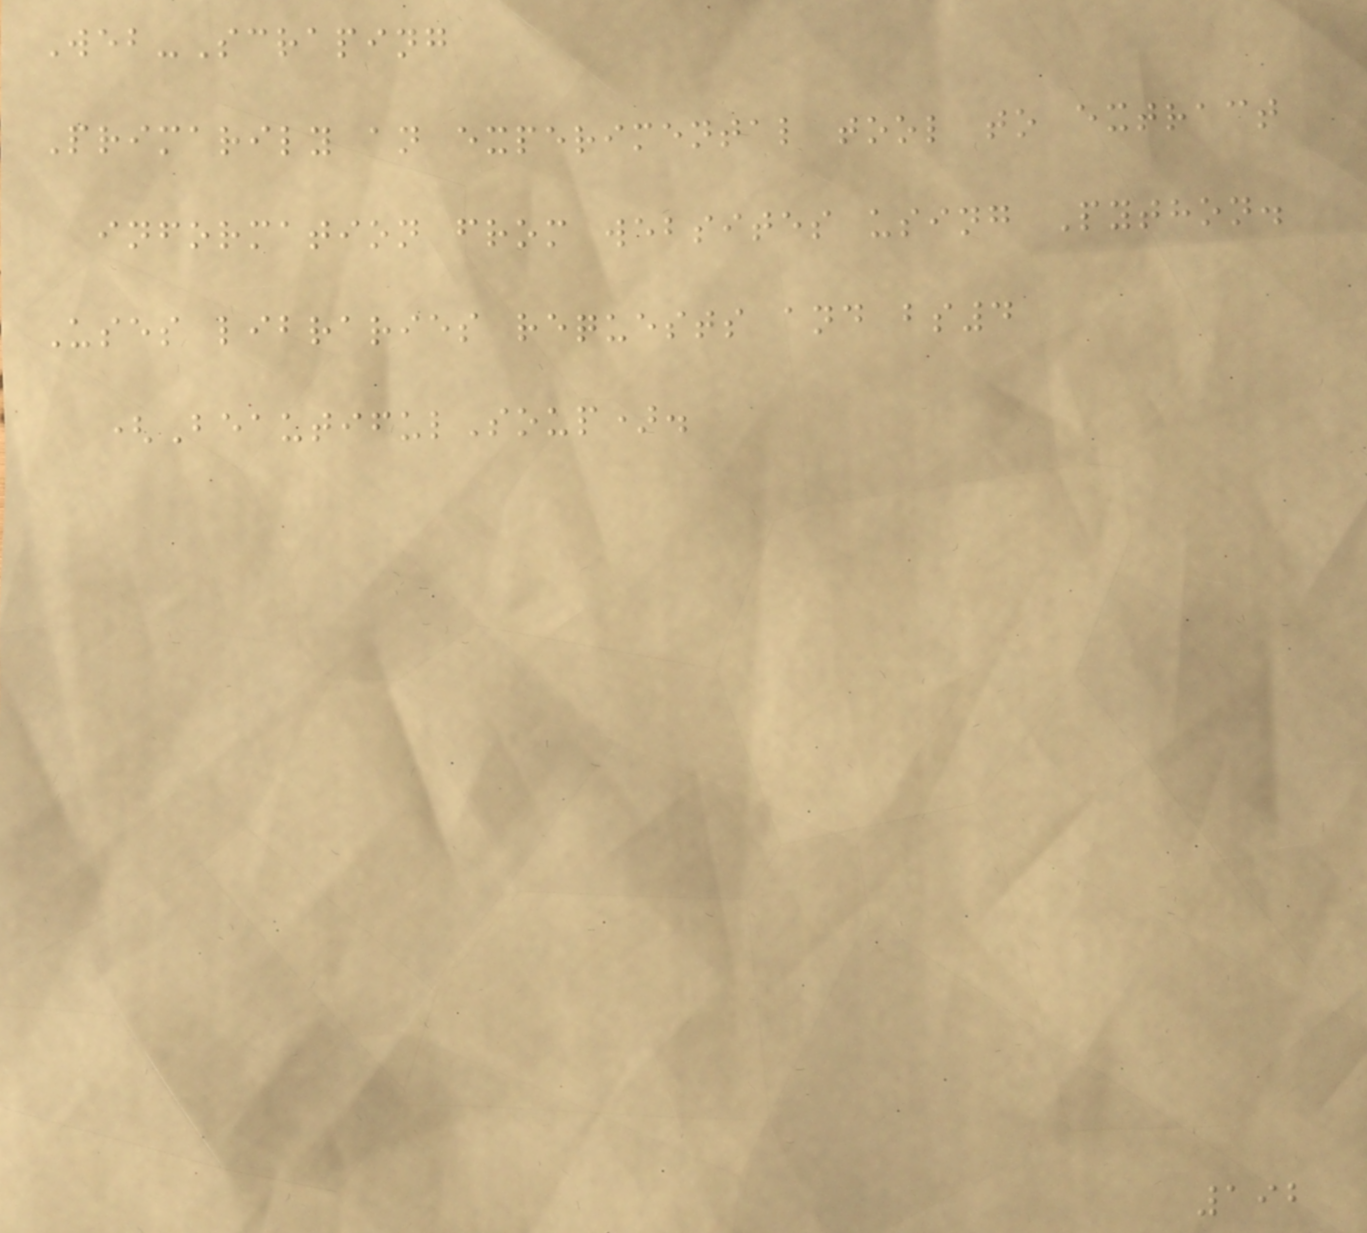Web-Scraping
Primarily an experimental tool to extract
information from websites using Python.
Uses libraries requests and bs4
(BeautifulSoup).
192
